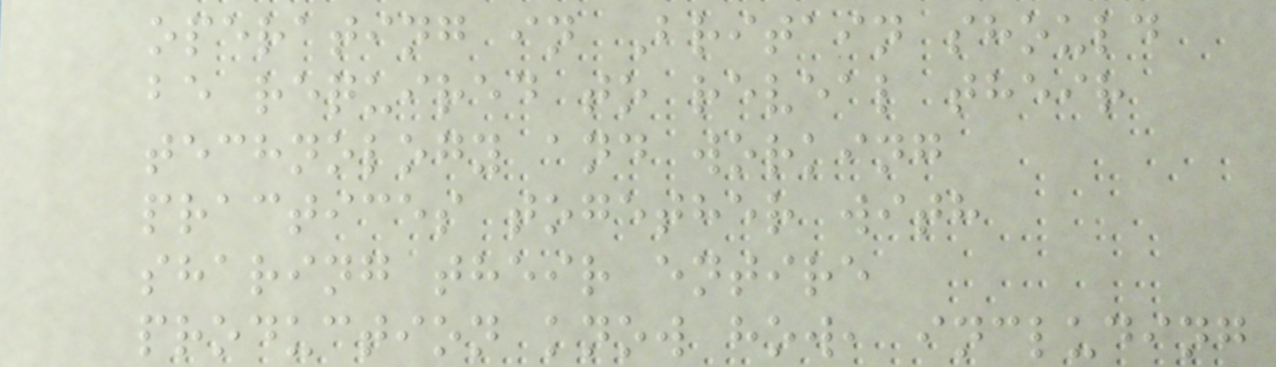operating in Britain should
be required to reveal their
technology and working
practices together with
sharing their entire
production know how, including
